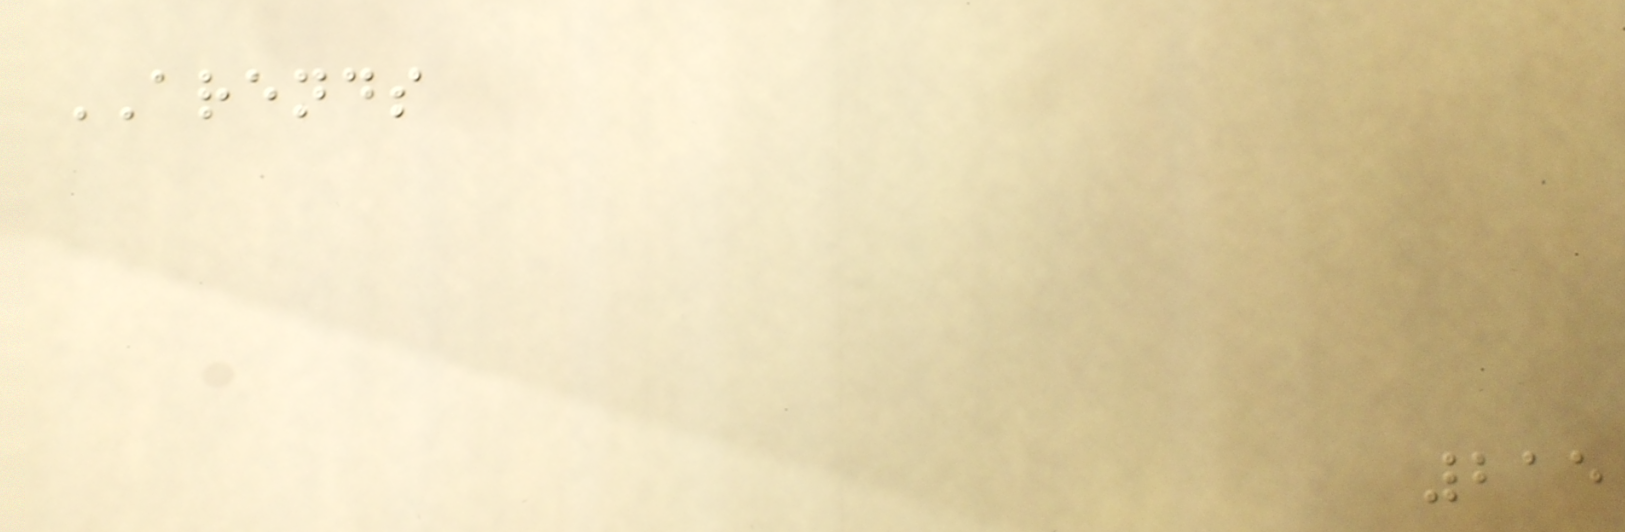ARENDS
215
